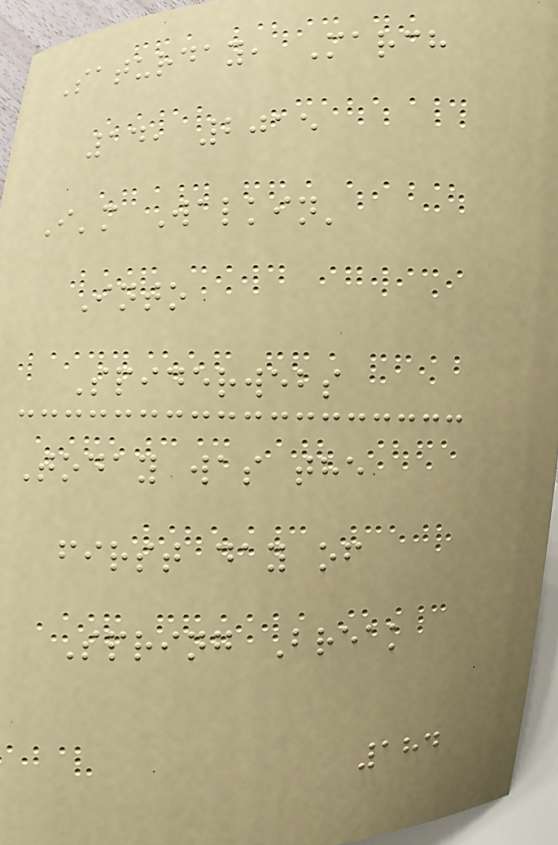Saturday, March
14, 2015
I'm Walkin'
Into
Spiderwebs
Today was the
first day of
Spring Break
184
